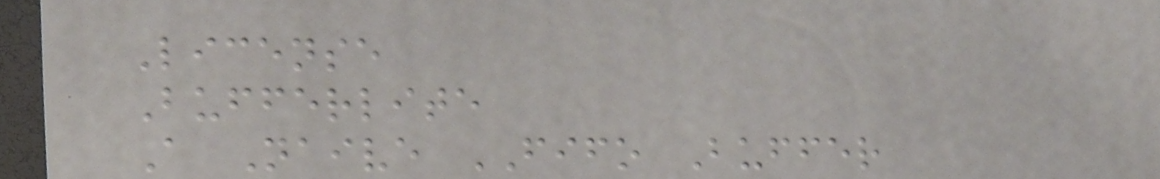License
Bufferlite
A Naive FIFO Buffer
